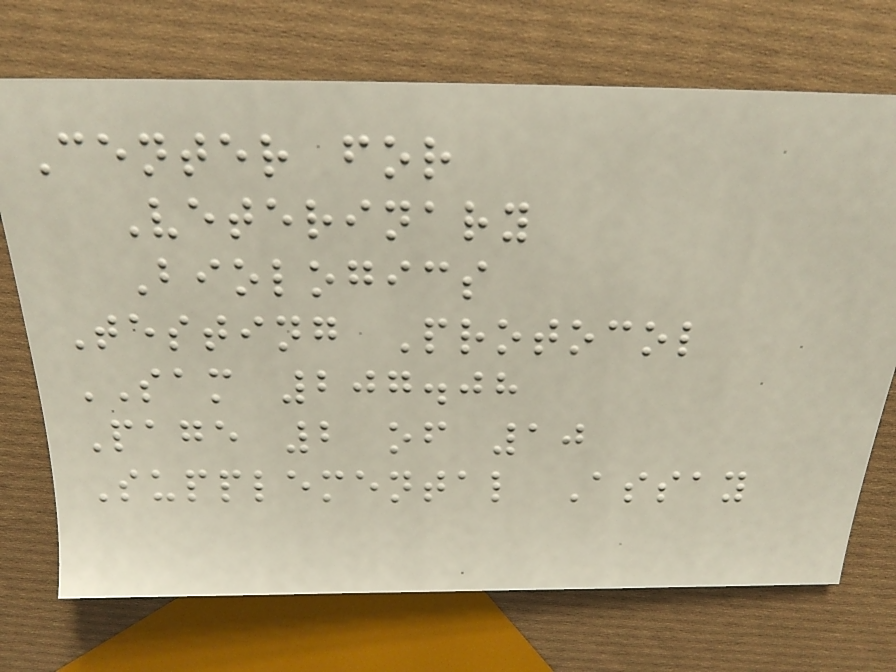Center for
Veterinary
Biologics
Testing Protocol
SAM 207.08
Page 2 of 10
Supplemental Assay
